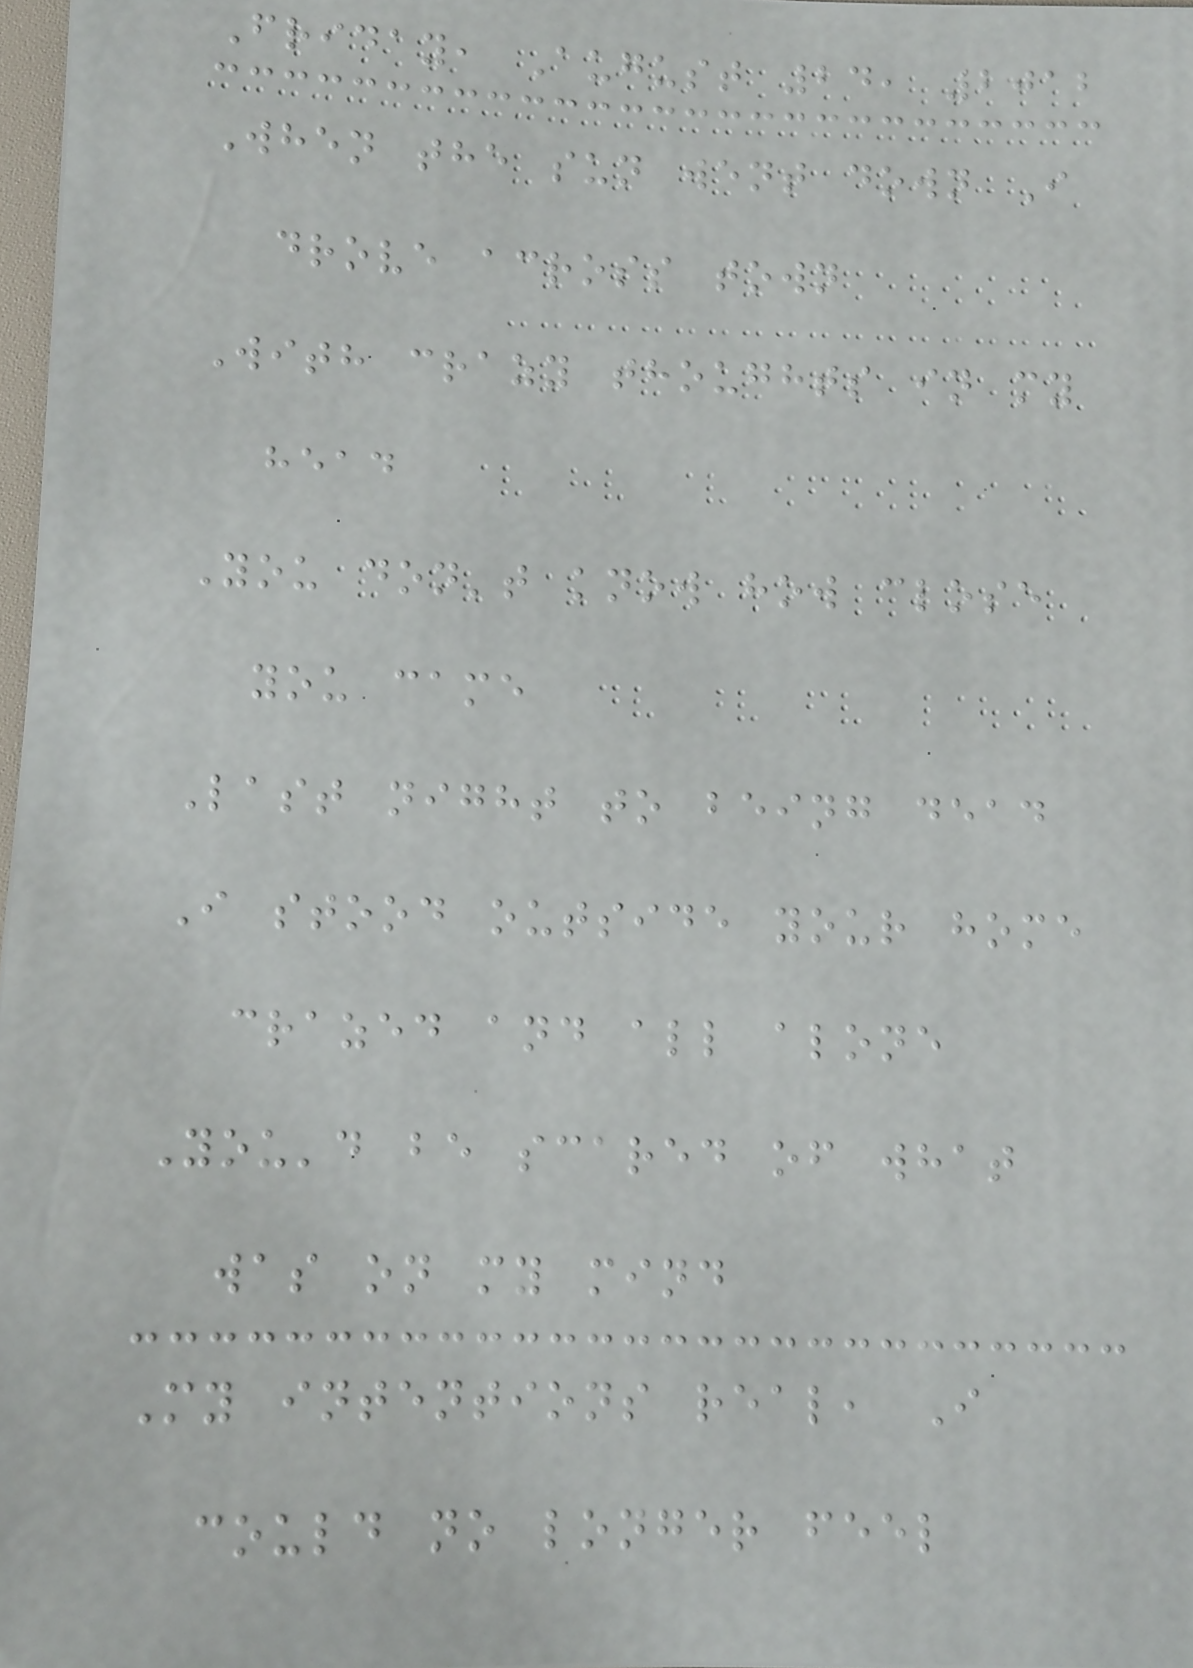Friday, August 24, 2012
When the sun went down I
drove across town
With crazy thoughts in my
head
You don't know how close
you came
Last night to being dead
I stood outside your home
crazed and all alone
You'd be scared of what
was on my mind
My intentions real, I
could no longer feel
